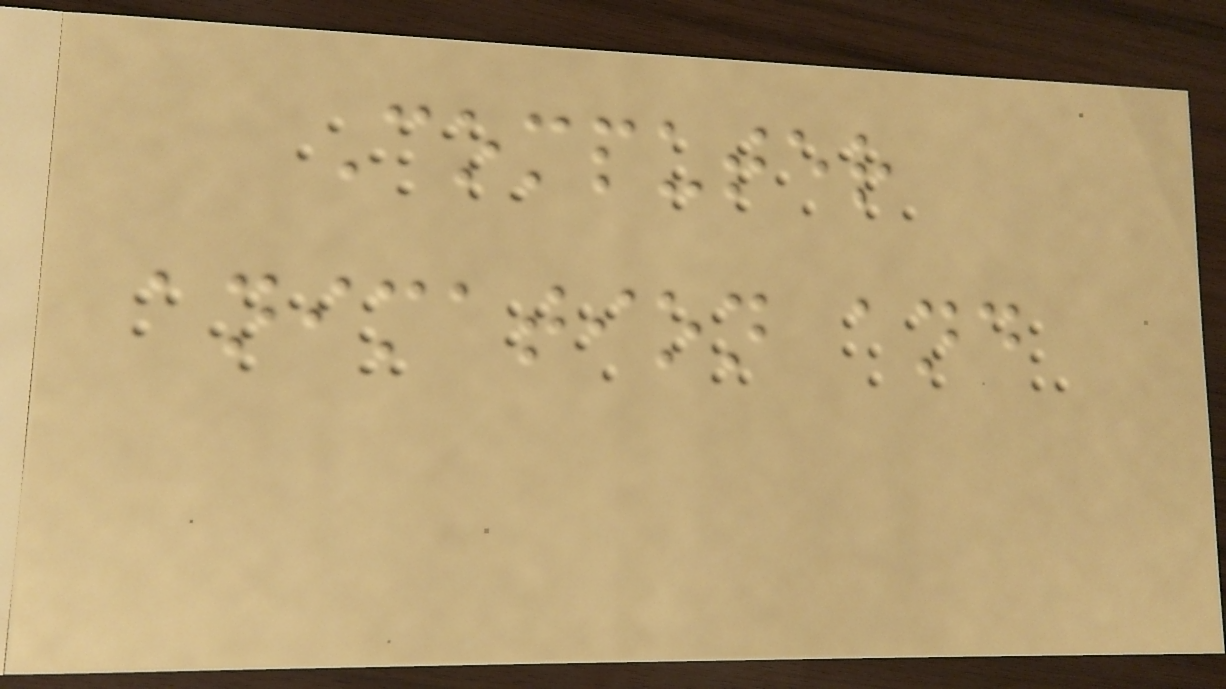Computer
animation and
